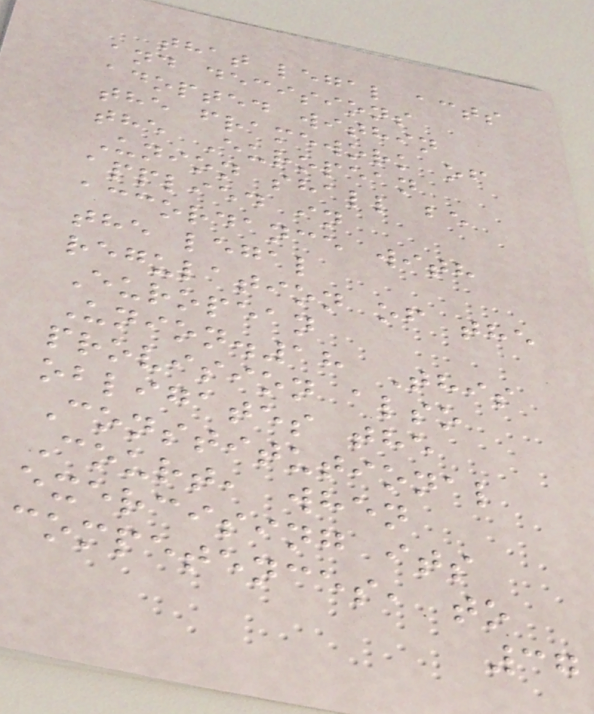that legal acts
and decisions
adopted within
the framework of
the European
Union shall be
applied in
accordance with
the legal
regulation of the
European
Union.18 This
provision also
obligates the
Constitutional
Court, when
exercising its
competences, to
37
